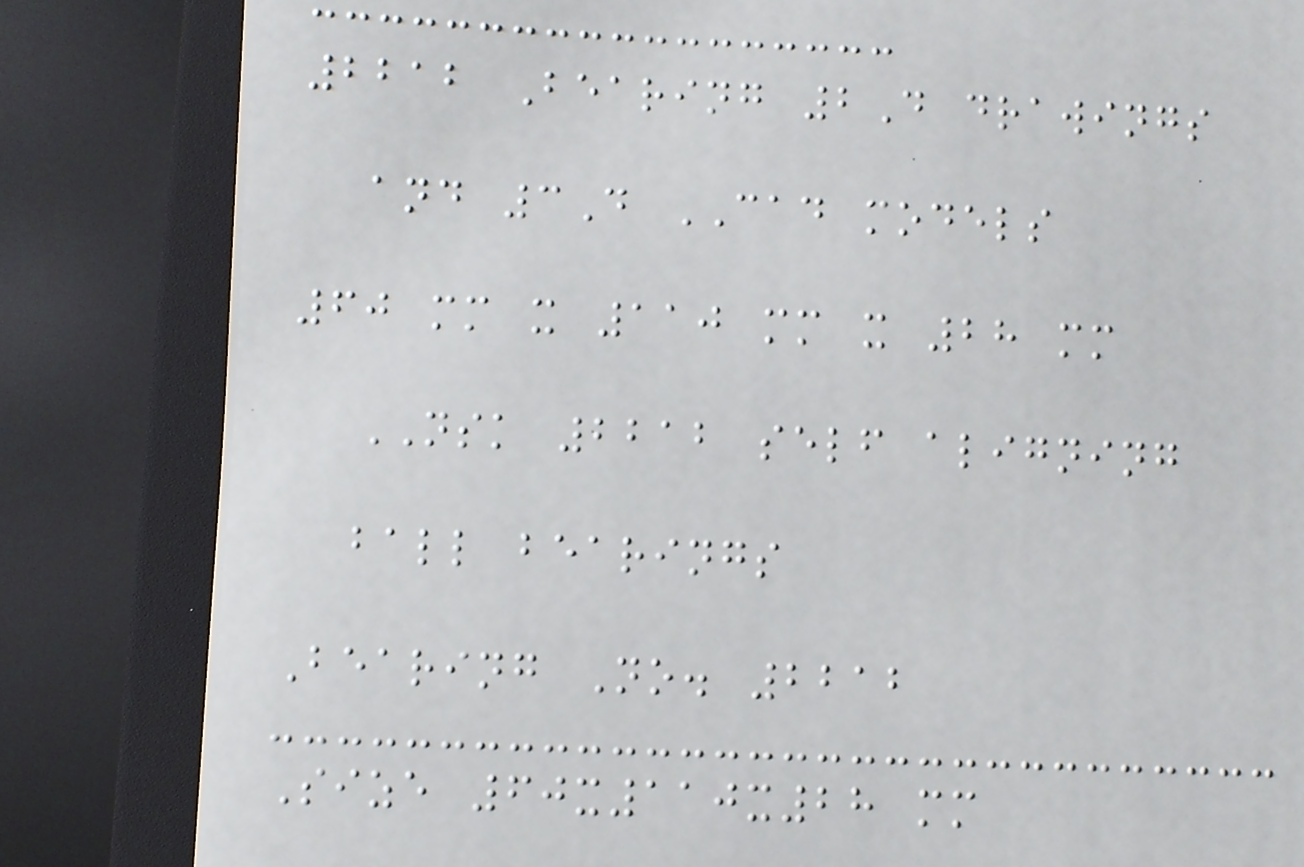2212 Bearing 2D drawings
and 3D CAD models
60 mm x 110 mm x 28 mm
NSK 2212 self aligning
ball bearings
Bearing No. 2212
Size 60x110x28 mm
